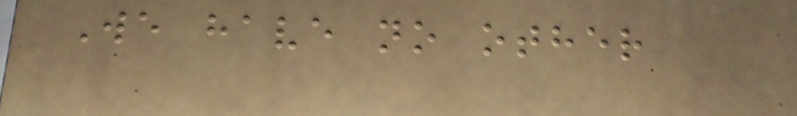We have no other
